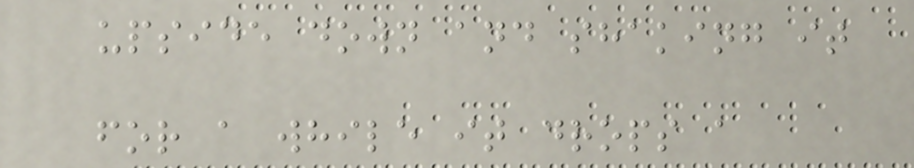upside down and shaking it
for a while it drops a
